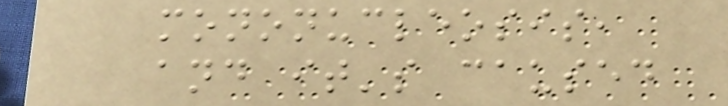mononucleosis,
and it's caused
